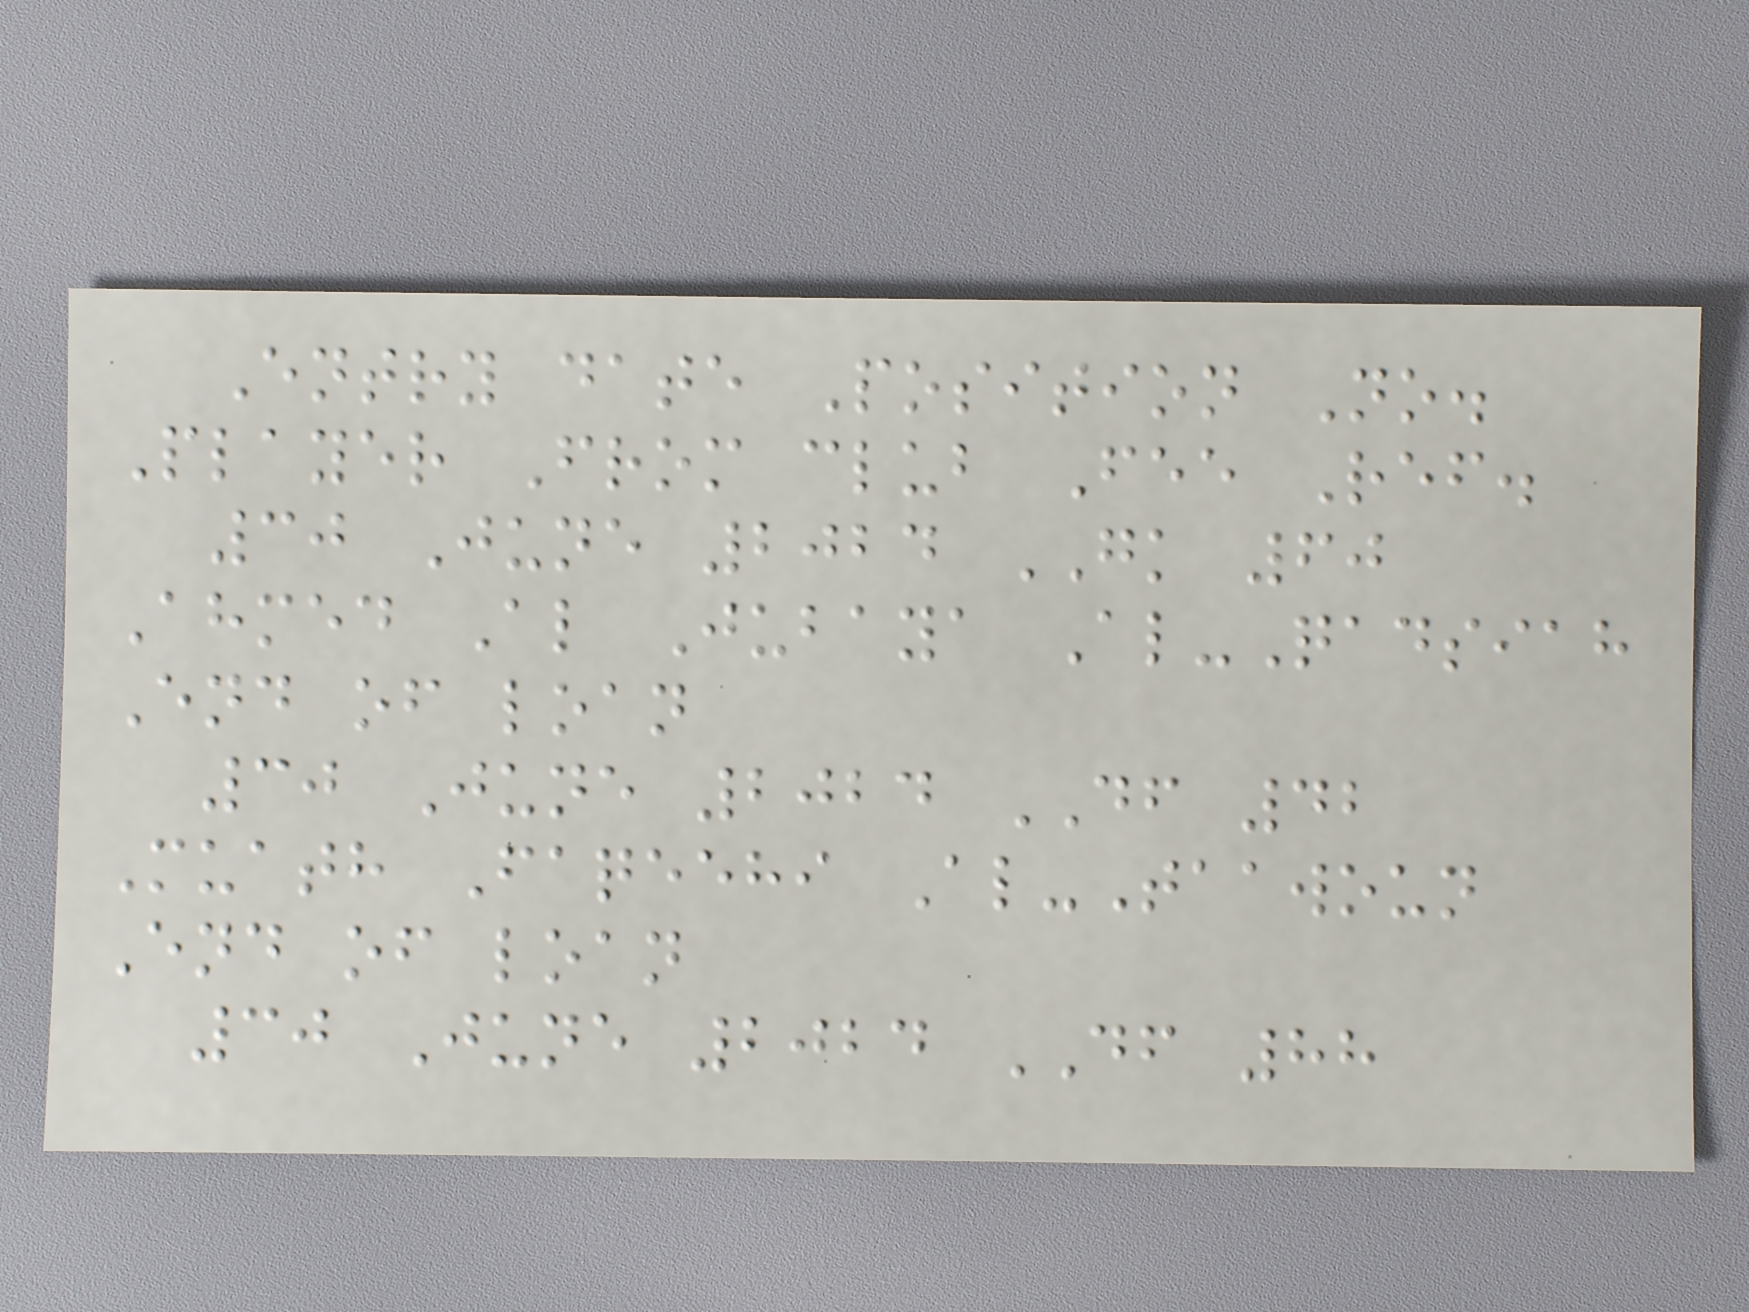Entry date Position No.
Player From club Fee Ref.
30 June 2024 GK 60
Ahmed Al Jubaya Al-Qadsiah
End of loan
30 June 2024 DF 42
Muath Faqeehi Al-Taawoun
End of loan
30 June 2024 DF 88
